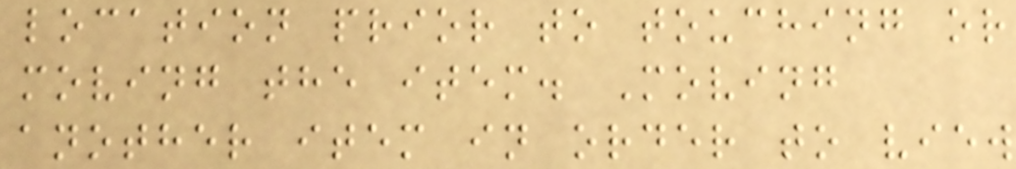location prior to touching or
moving the item. Moving
another item in order to view
